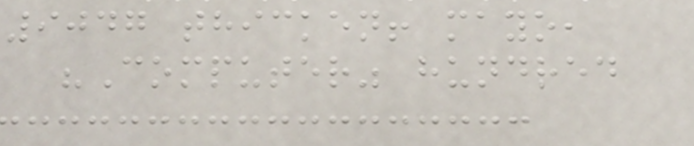9047 thicken! mayo,
"Computer" hundred
